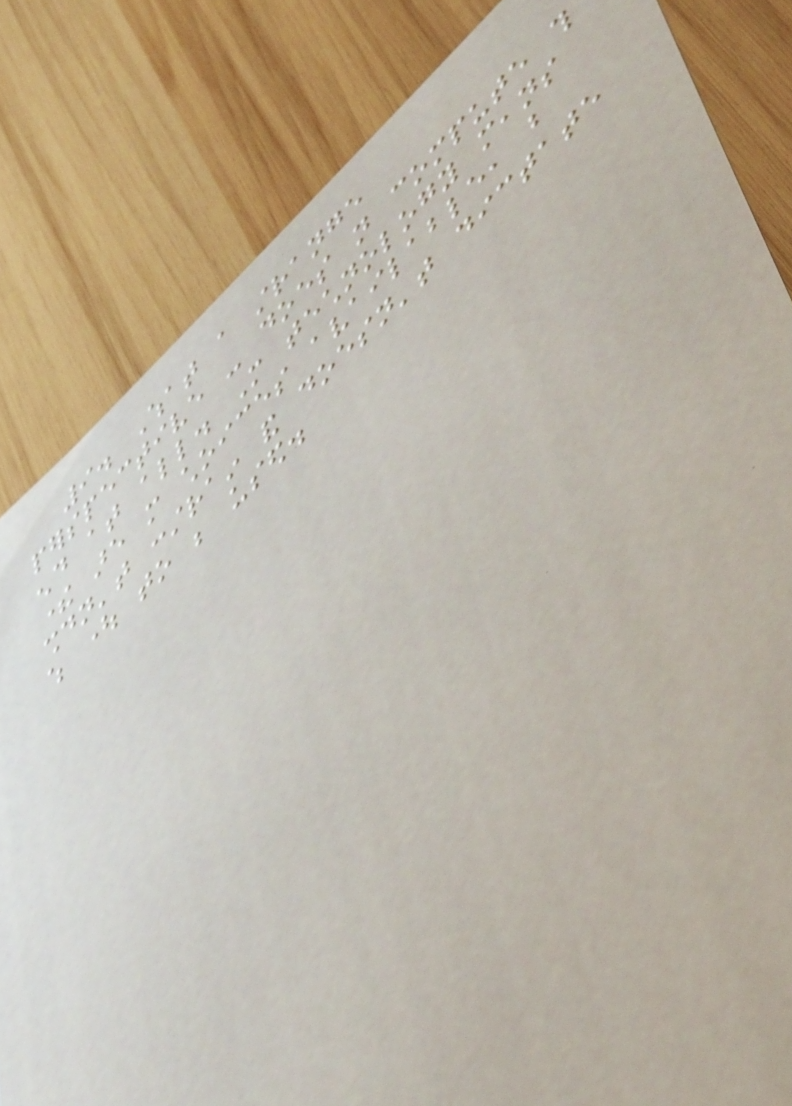9. What a strange
perspective - does not compute this
end at all. More technology means
there are more choices available, but
shouldn't constrain and doesn't dictate
which ought to be used.
